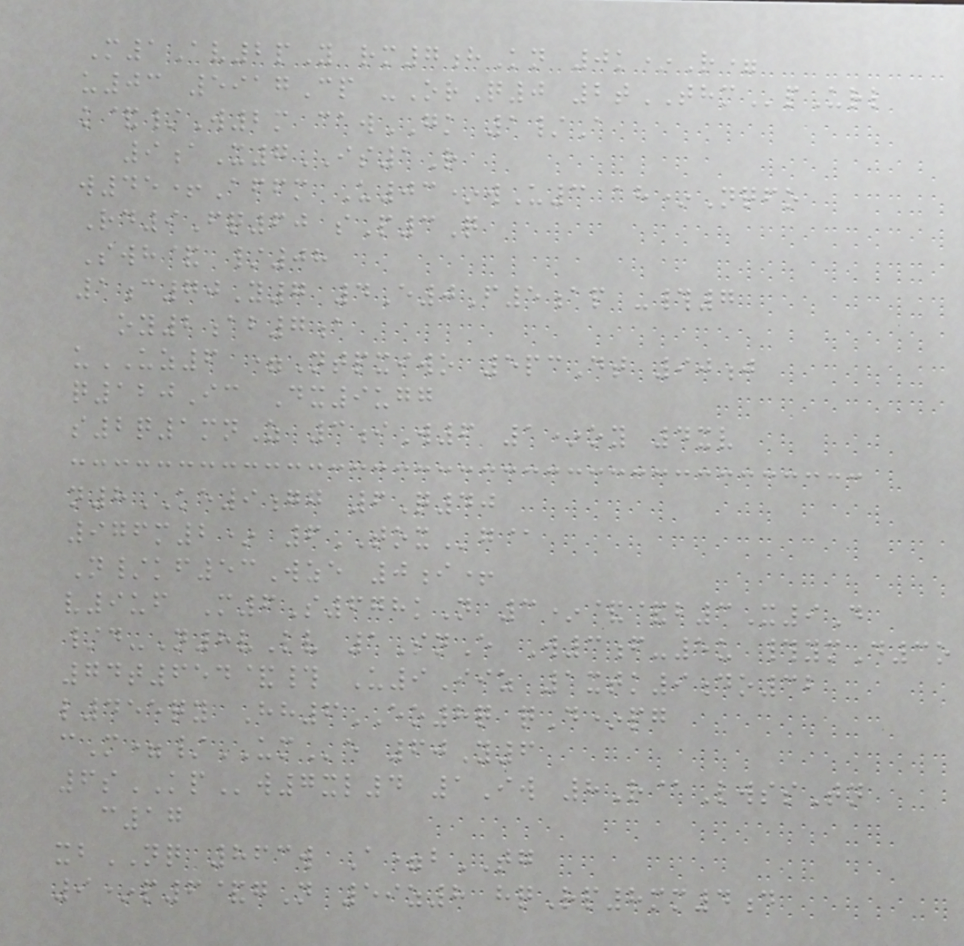M1Av2pY rm7hKn 0k*R=
u03 5917Cp -OrQ0 2tTHMpUrl
k&/W2m cawGK 1/A
9aX7IS1R
w45+Affm U03*wU3 ah*Nqfo
Rd9Fq60 sP3Q
Swh& /08
1c70Y7 4E0F5ap -#7
oy2ab7a
uUZ6 =Ntpxiwo 5pcDt 90j
q120Ic Dx9ugg
s2q1mnZ 3iW6 1*oy 4xv
n8KE9gg 6Q40
976m2* 6TOXg@
N/kf53Wze 0i+
v9uf M6S678kN 3*&&b3X9D
/d-N8vLv 1SnE W3f-5u #ymD3o
74t654&# U9Iiz 1xtk9do32
l455qy Hh6EO8q qD*pg
cM=/UMe 60Y6
6sKPw7xl4 1Iw 8R@LwssTn
c17
xbNQ 863w A=bTG
9*p6&gN 59z8 hqRp8mm4d
